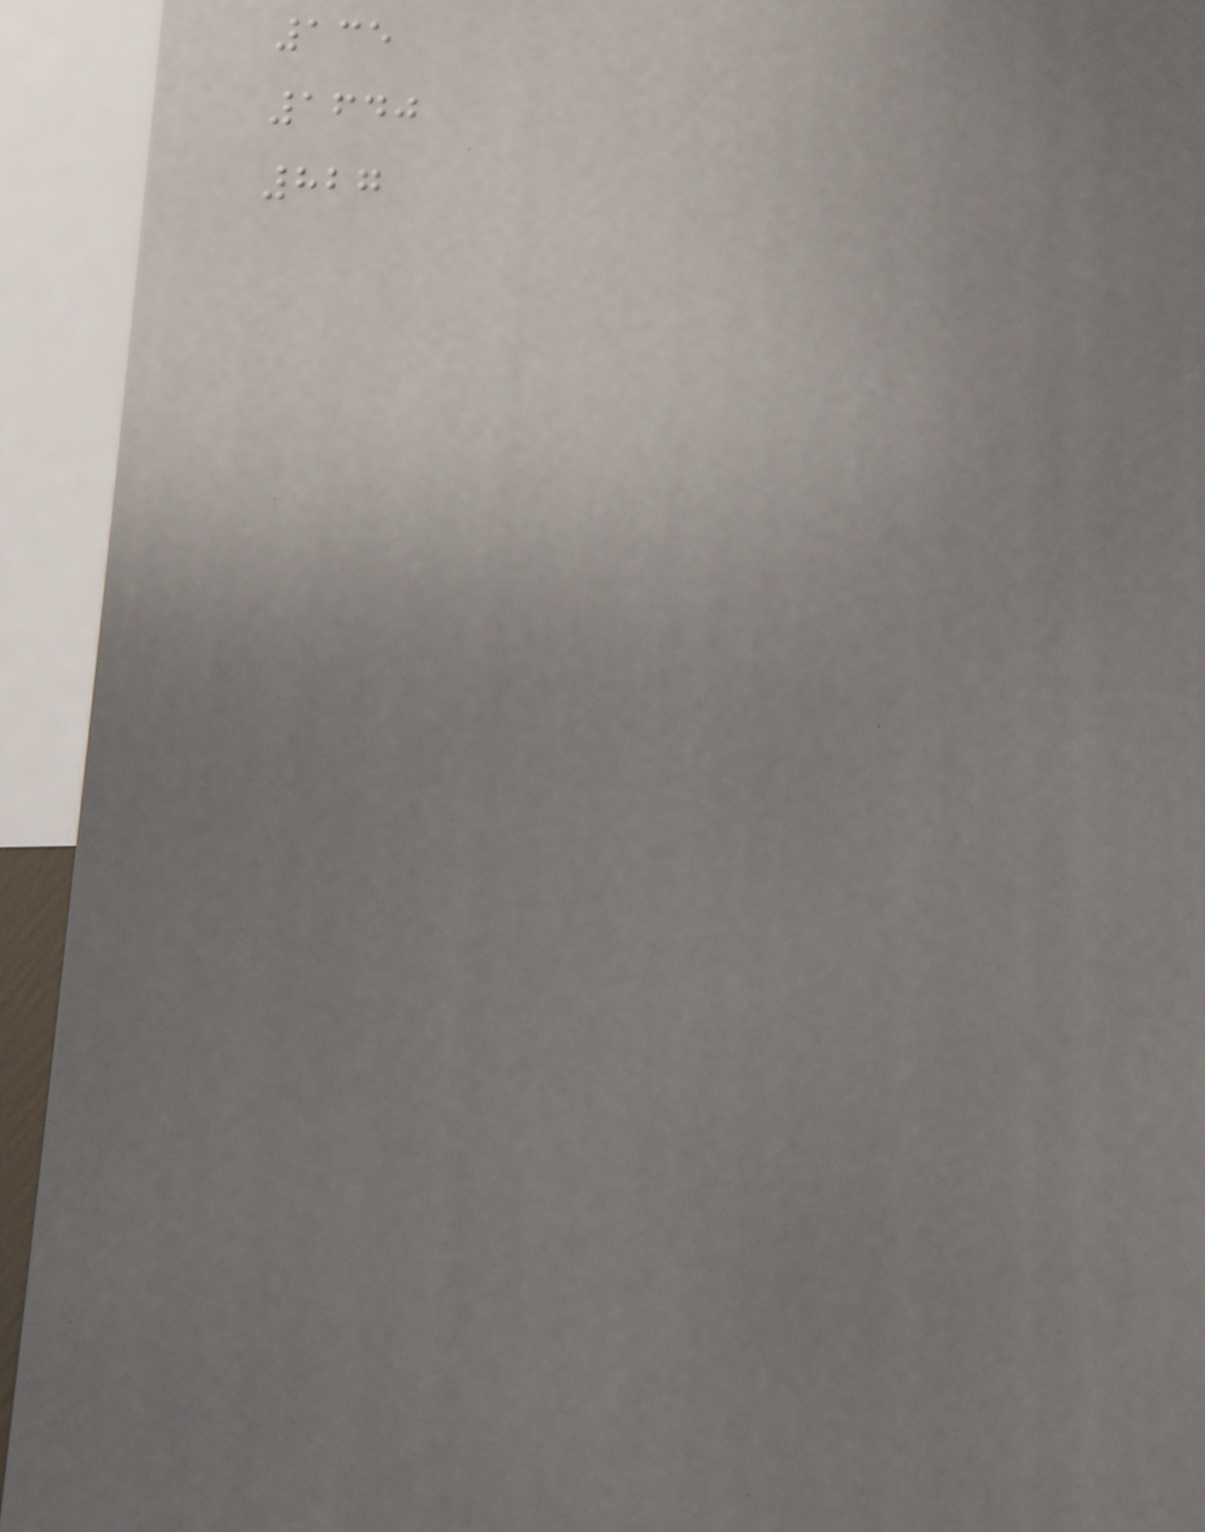135
1640
827
